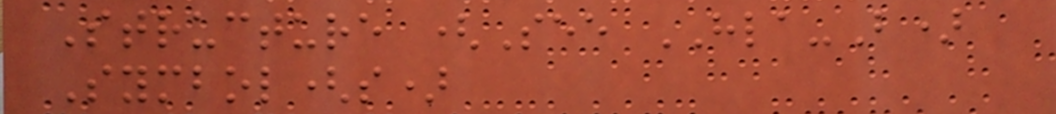Structure (See HLA-B)
Symbol(s)
